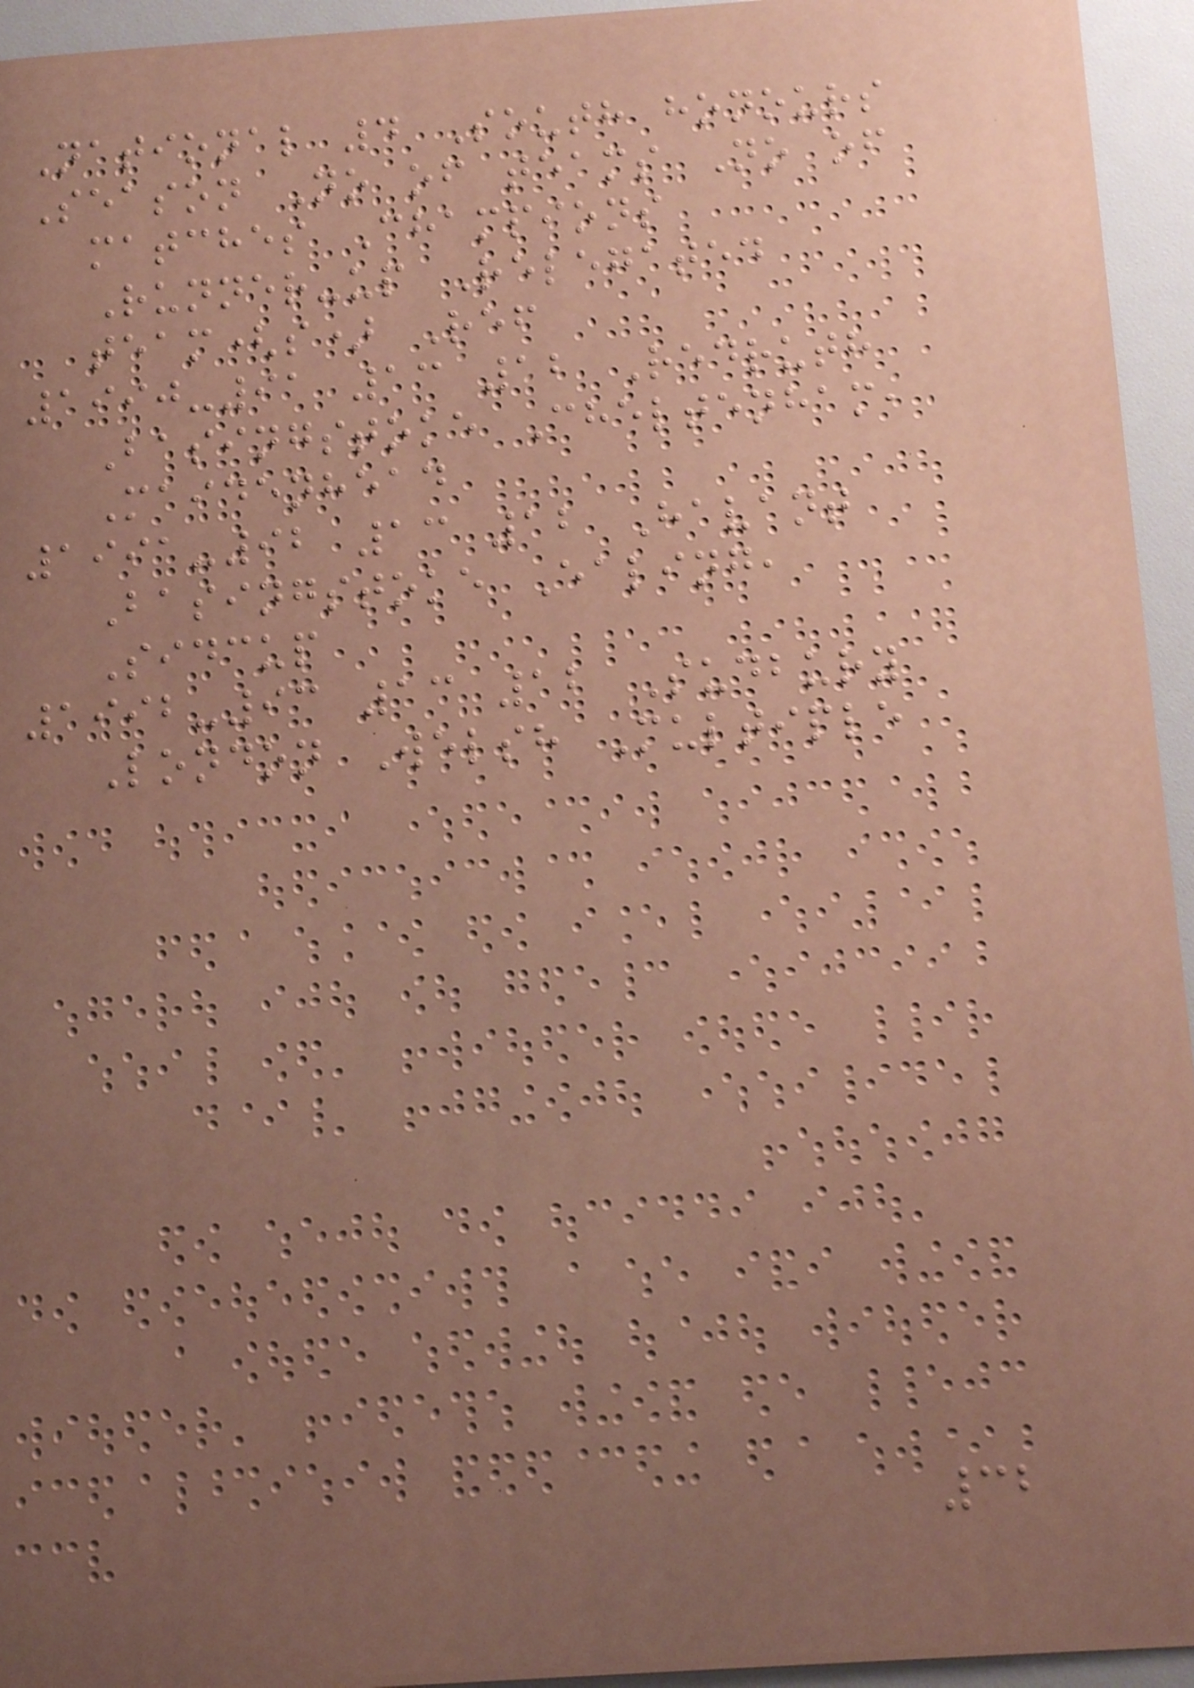National 4 South honours
Season No of teams No of
matches Champions
Runner-up Relegated
team(s) Ref
1990-91 13 12 Redruth
Basingstoke Cheltenham,
Maidenhead
1991-92 13 12 Havant
Basingstoke Ealing,
Sidcup
1992-93 13 12 Sudbury
London Welsh Multiple
32
